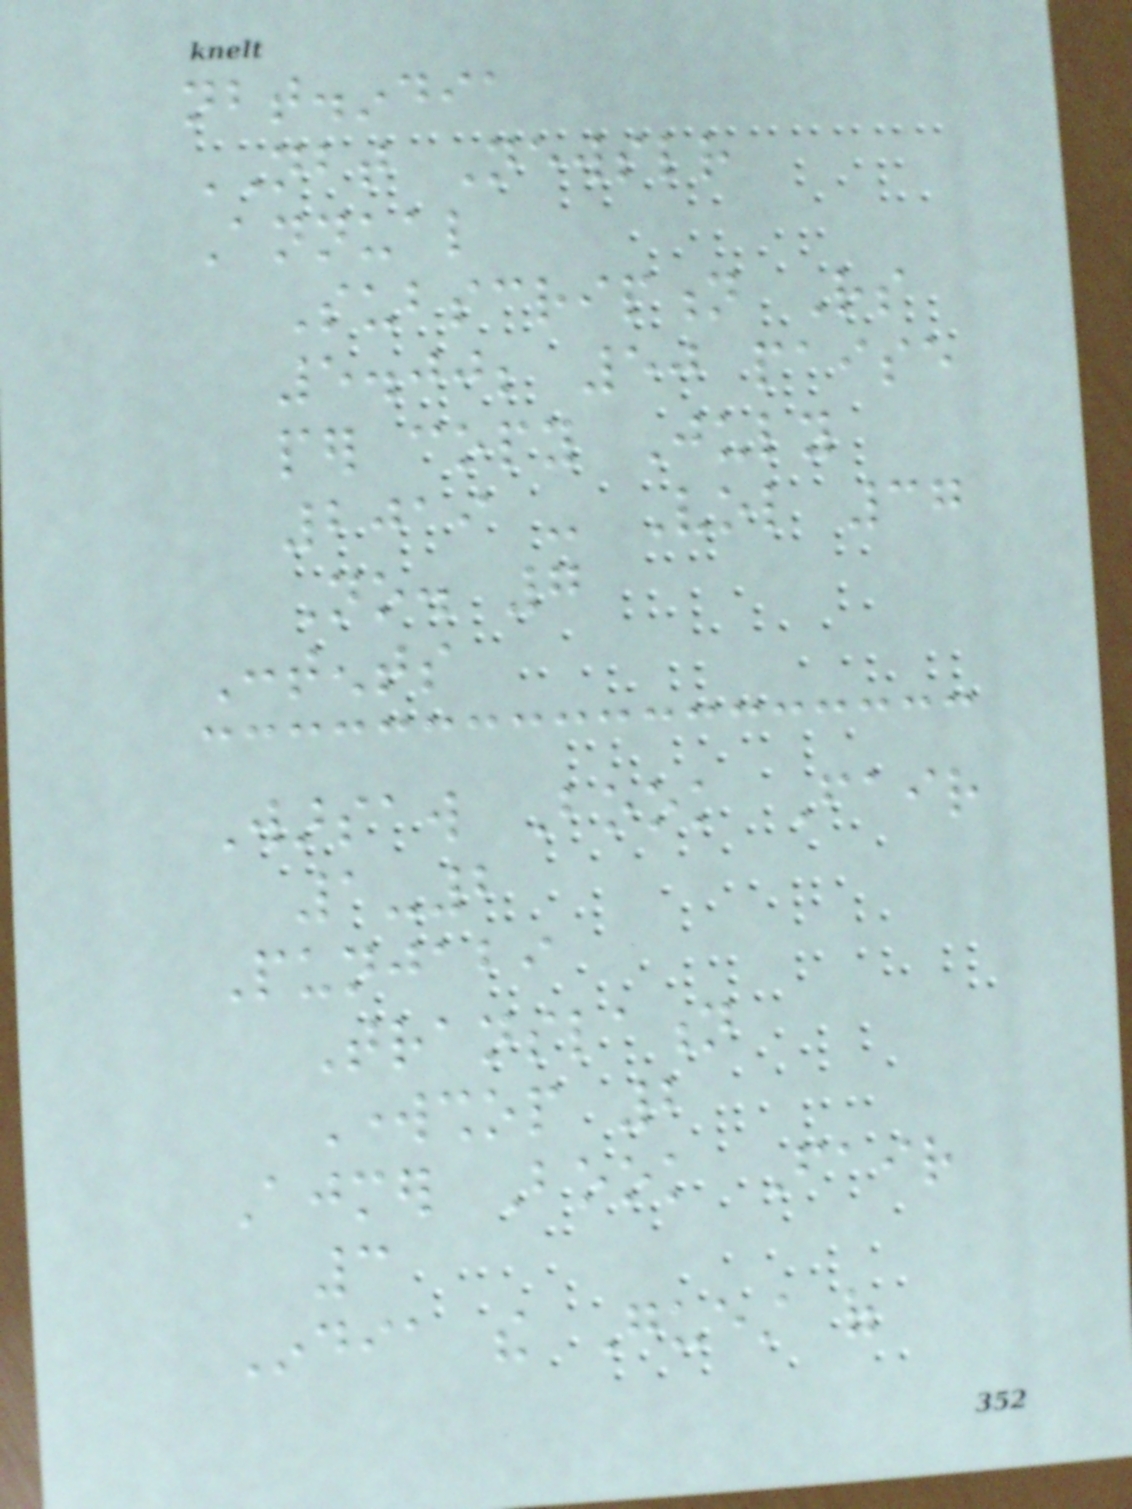nbt.india
NBT Newsletter
Annual
Subscription Rs
5.00; 50 paise
per copy July
2019 - Vol 37
No. 7
Contents
Warsaw Book Fair
1-2
Punjabi
Translation
Workshop 2
Ajmer Book Fair
3
India the Guest of
